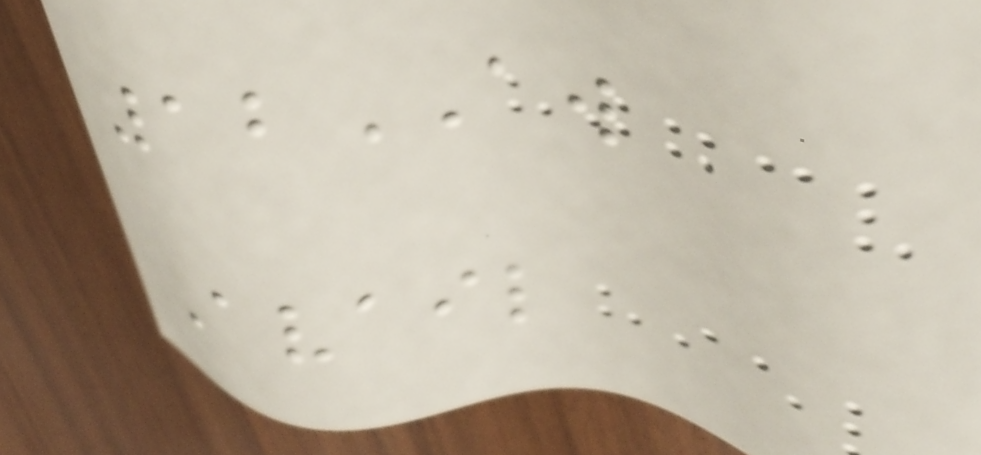12AW
Avail
